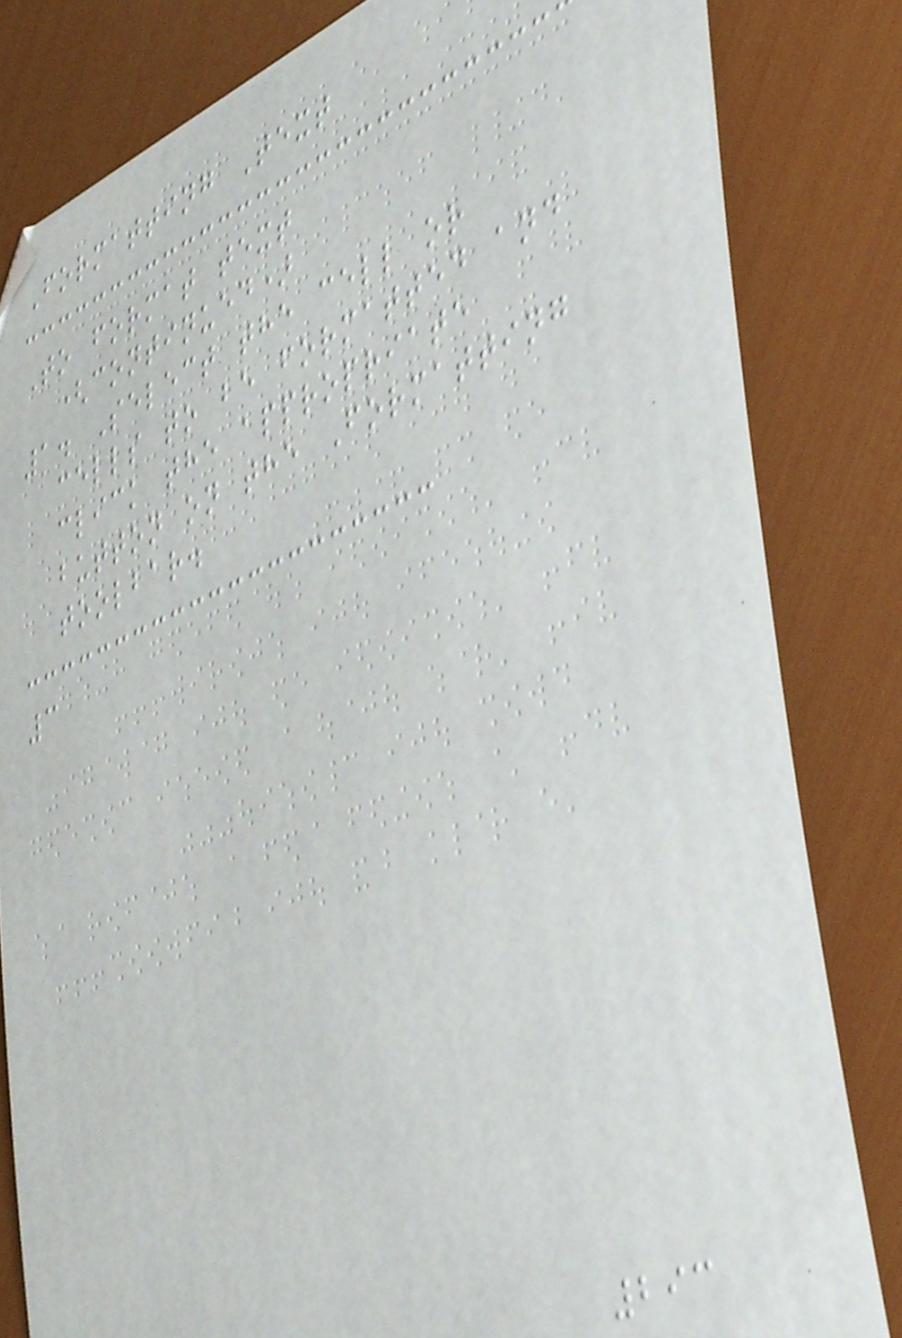Formatting Text
To format text
(continued)
1. Select the cell or
cells to be formatted and
click the appropriate
button on the Formatting
toolbar.
3
293
